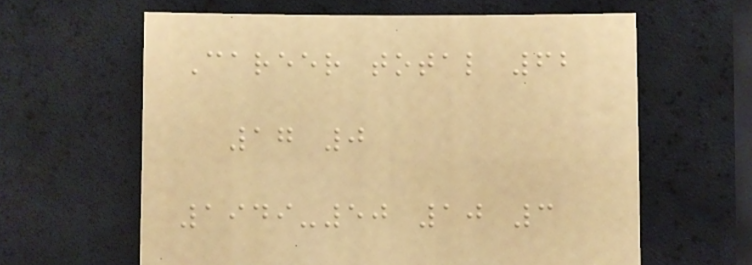Career total 62
17 0
1949-50 10 3
